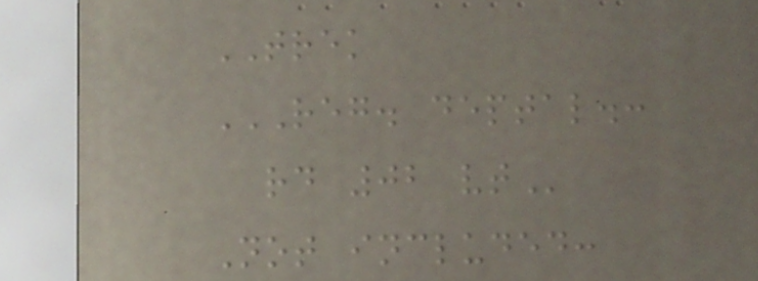TREK
REG. DEPTAL.:
RD 02 VT
Not included:
